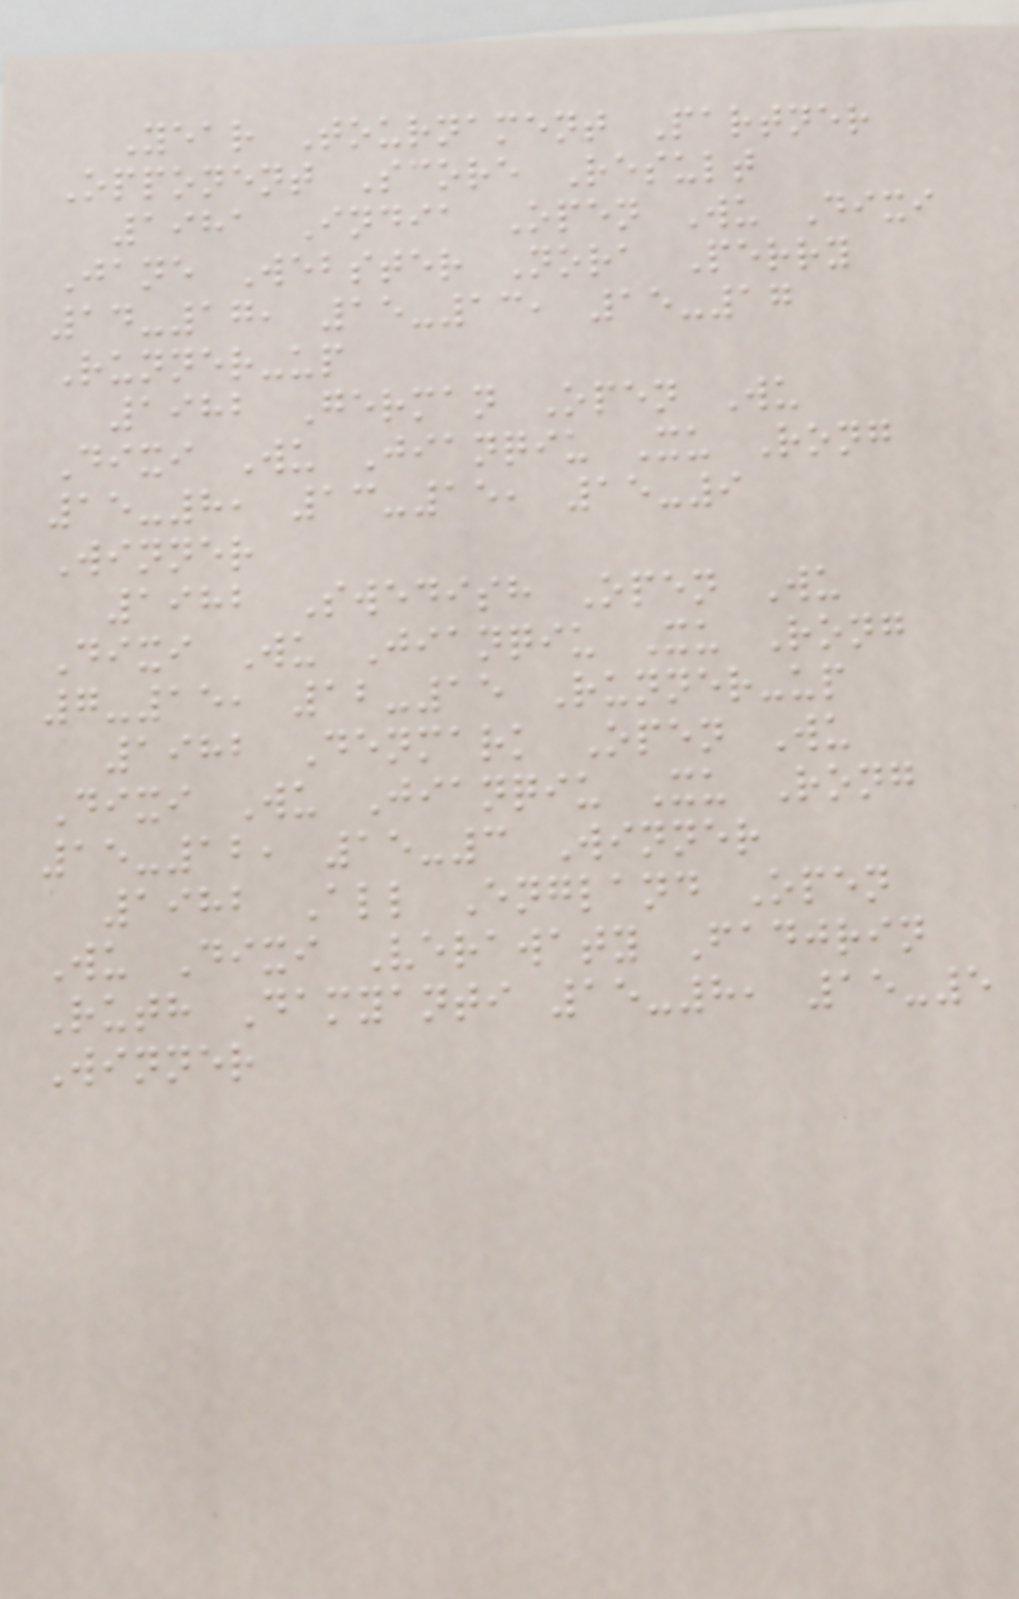Year Tournament Partner
Opponent Score Result
1981 India Open Wu Dixi
Jane Webster Nora Perry
14-17, 15-13, 15-17
Runner-up
1982 German Open Wu
Dixi Wu Jianqiu Xu Rong
15-8, 13-15, 15-9
Winner
1982 Swedish Open Wu
Dixi Wu Jianqiu Xu Rong
7-15, 12-15 Runner-up
1982 Denmark Open Wu
Dixi Wu Jianqiu Xu Rong
15-12, 15-3 Winner
1982 All England Open
Wu Dixi Verawaty Fadjrin
Ruth Damyanti 15-8, 15-5
Winner
